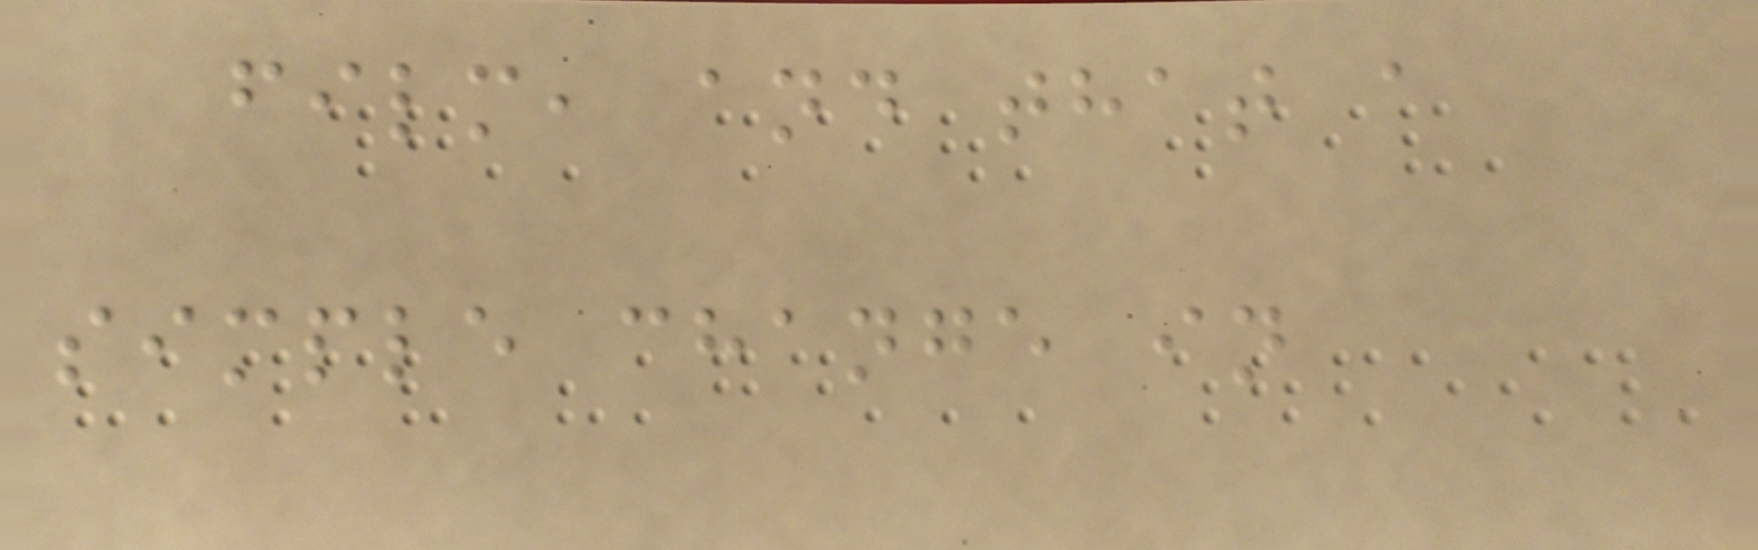film, and that a
simple change in
